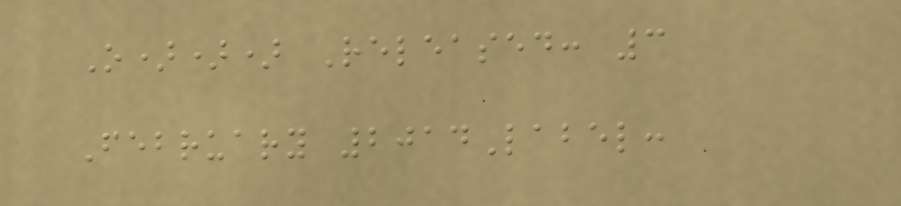O))) Released: 3
February 2014Label:
